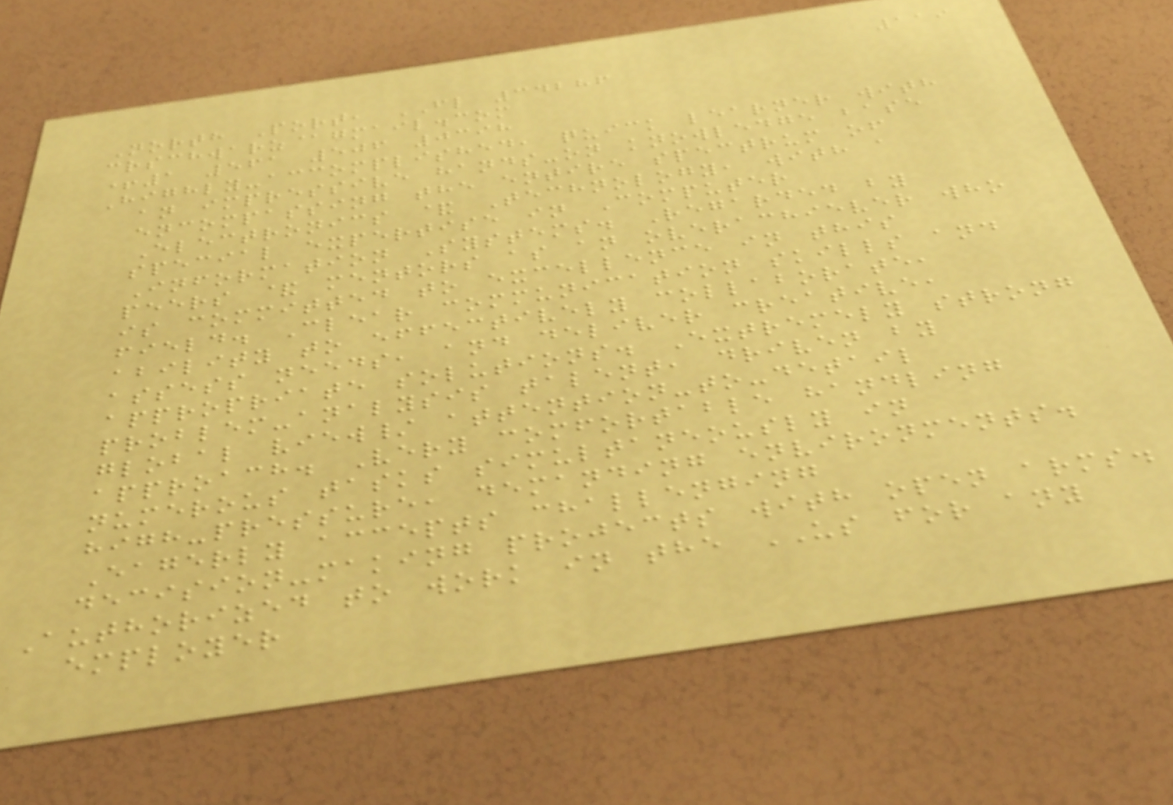119
North Port, FL 34286
crschwarz@gmail.com
+1 561 506 0398
Highly-accomplished, quick learner with
an impressive hands-on knowledge base
encompassing the entire spectrum of
Electronics & Technology, with a
special expertise in Computer
Information Systems. Regarded by
peers & mentors as an overachiever who
is committed to excellence in this
field. Clear communication skills and
ability to effectively collaborate,
assess needs, and deliver creative,
appropriate solutions. Extremely strong
problem-analysis talent, driven by
global view/ attention-to-detail
approach. Very comfortable handling
numerous tasks simultaneously in
high-pressure, demanding environments.
Eagerly accepts challenging
decision-making projects with open arms.
Authorized to work in the US for any
employer
